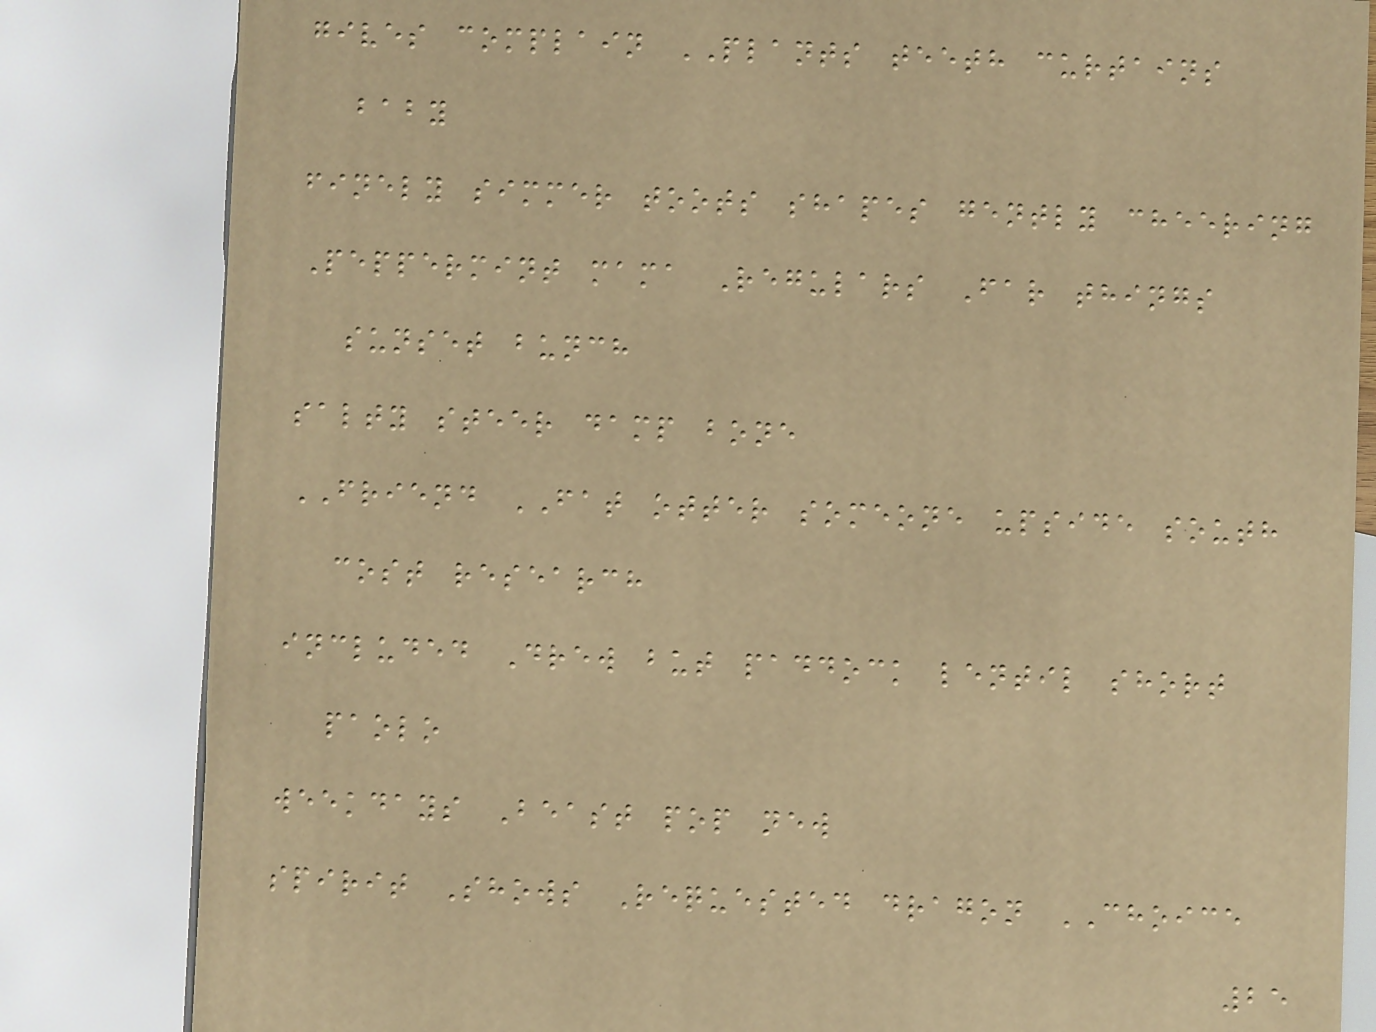gives complain PLANTS teeth curtains
baby
finely simmer toots shapes gently cheering
Peppermint mama Regulars Far things
sunset bunch
salty steer damp bone
FRIEND FAT otter someone upside south
cost research
included Drew but paddock lentil short
paolo
weekdays Beast pop new
spirit Shows Requested dragon CHOICE
25
